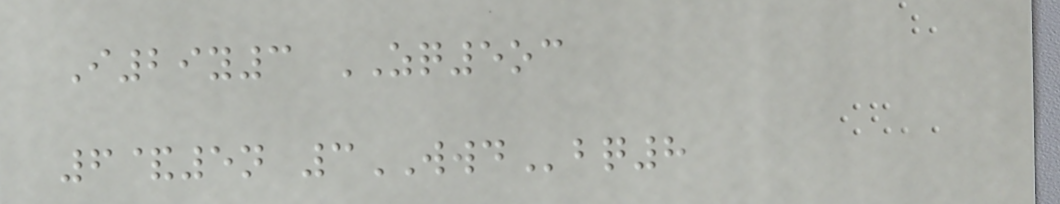I29y3 ZQ5oc
6&5n 3WWDbq8
